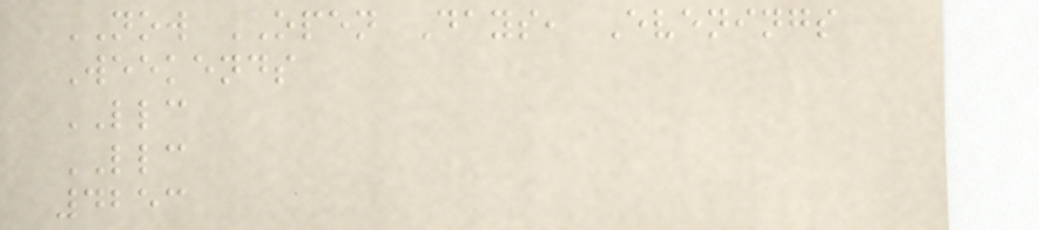NOW OPEN Days, Evenings
Weekends
LLC
LLC
4253
